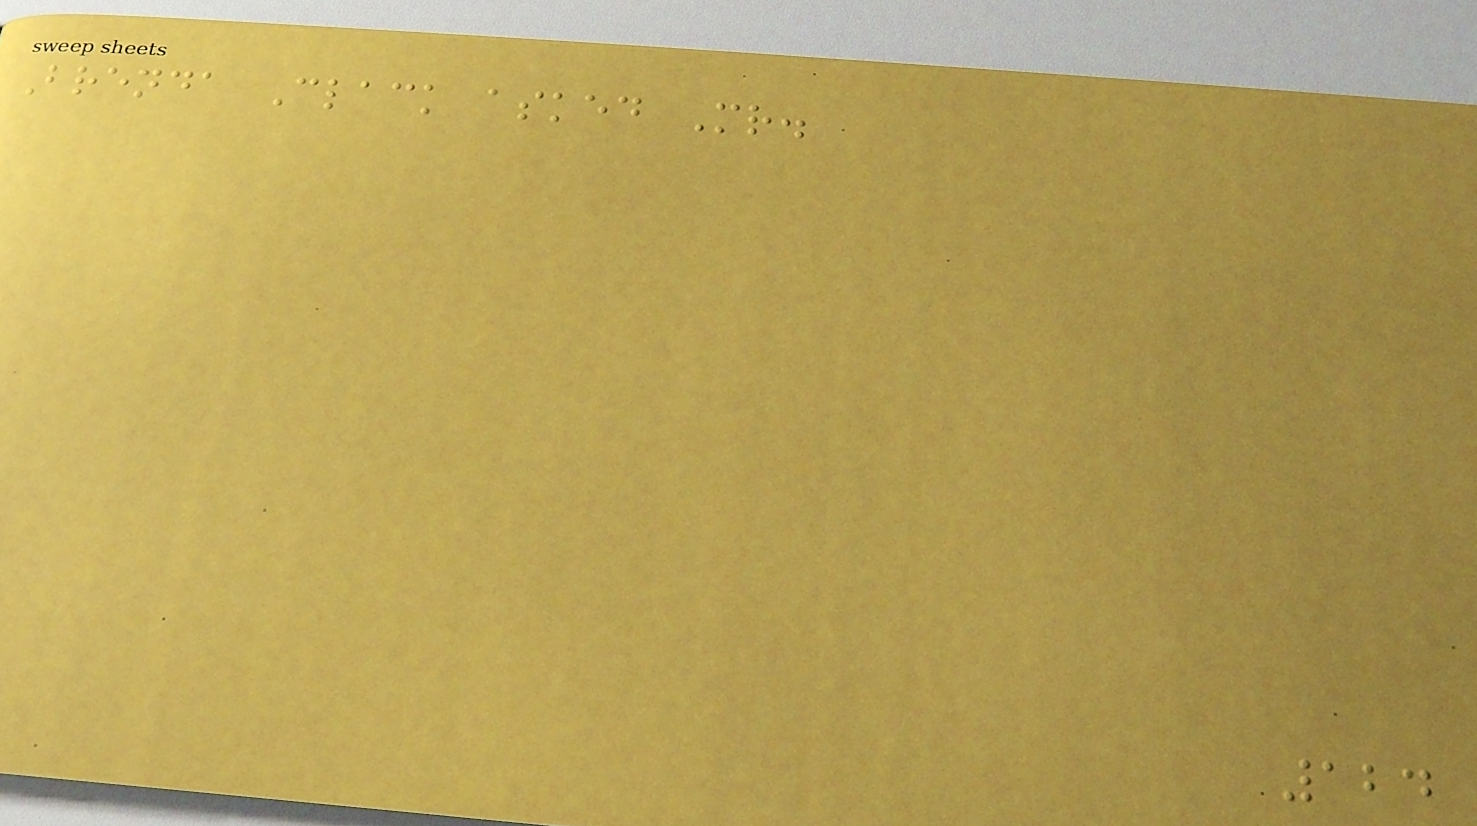Brenda Clack asked Mr.
124
